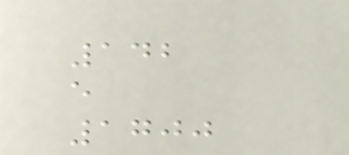142
e
1700
